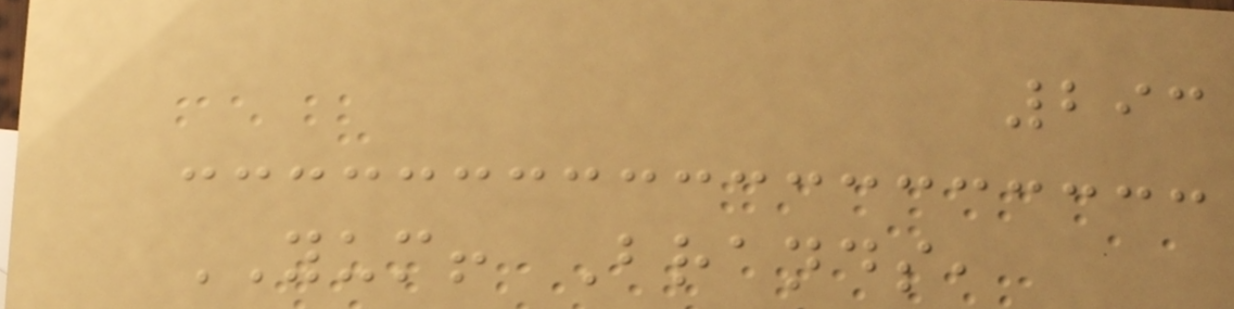293
YUM! Brands,
